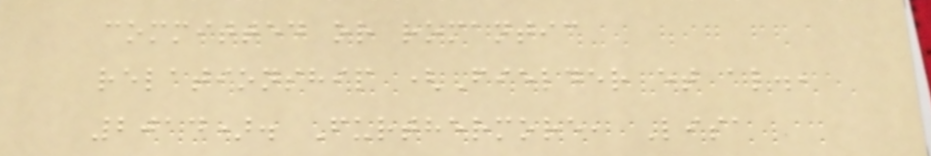committed or romantic
relationship (Fielder et al.,
2014). Furthermore, Lisa
